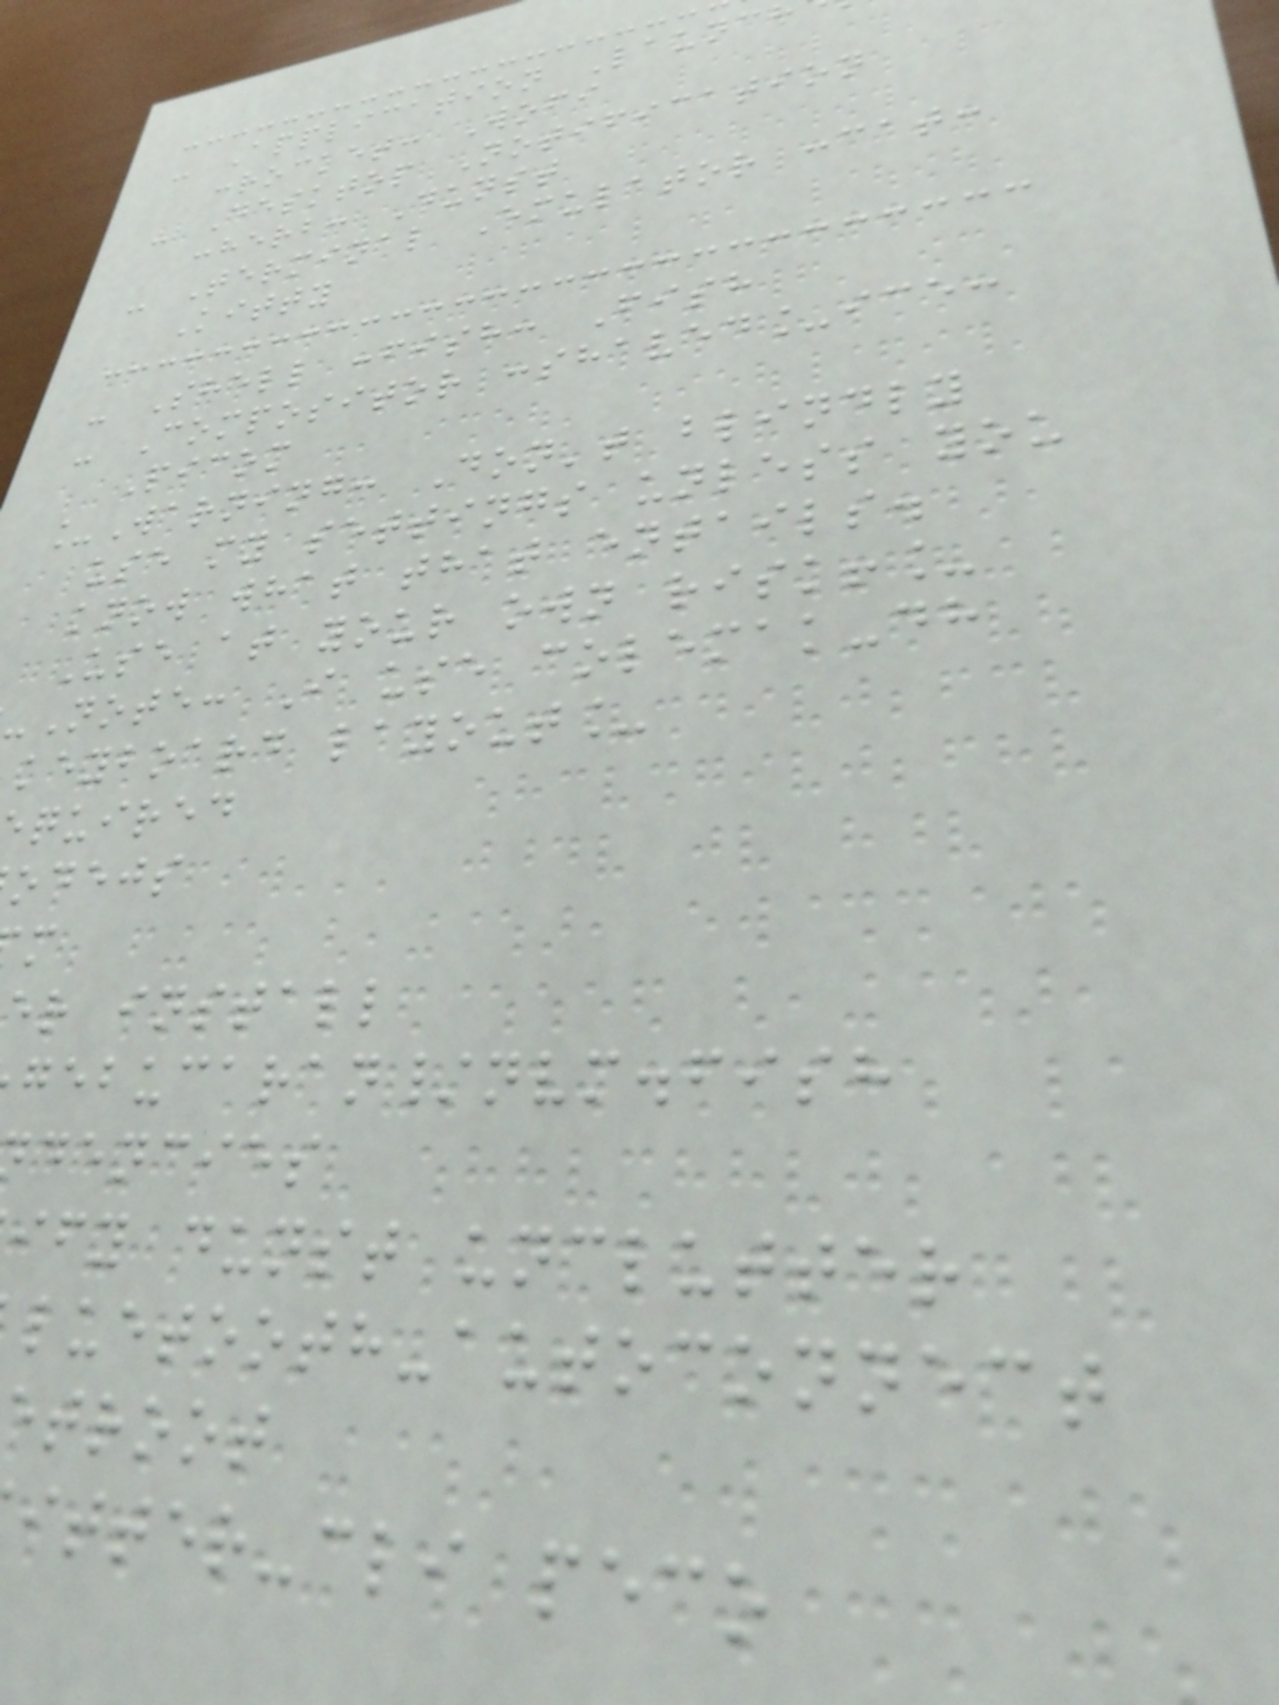- Application Launc
:rocket: Wofi
- Desktop Notification
:herb: Dunst
- Terminal Emulator :cat:
Kitty
- Shell :fish: Fish
- Compositor :shaved_ice:
Picom
_Warning: Don't blindly
use my settings unless you
know what that entails.
Use at your own risk!_
Note: I use colemak-dh
keyboard layout_
quired
odejs
er install
gebucaran/nvm.fish
dencies
ify dunst unclutter
luetooth-autoconnect
troot
itter-cli peco
